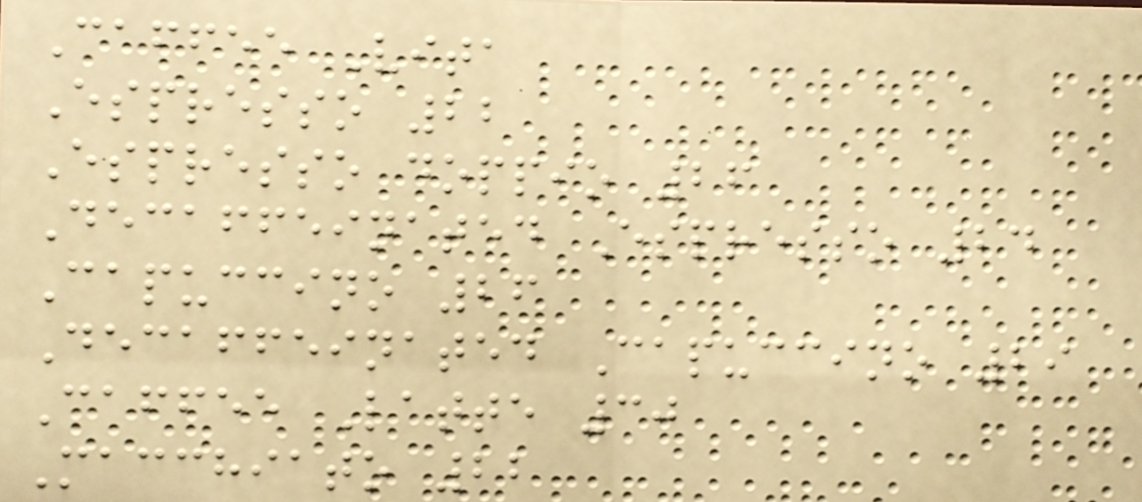Caffee Vita
Espresso 22
Espresso doppio 26
Decaffeinated Espresso 24
Capuccino 26
Decaffeinated Capuccino 29
Caffee Latte 30
Macchiato 22
